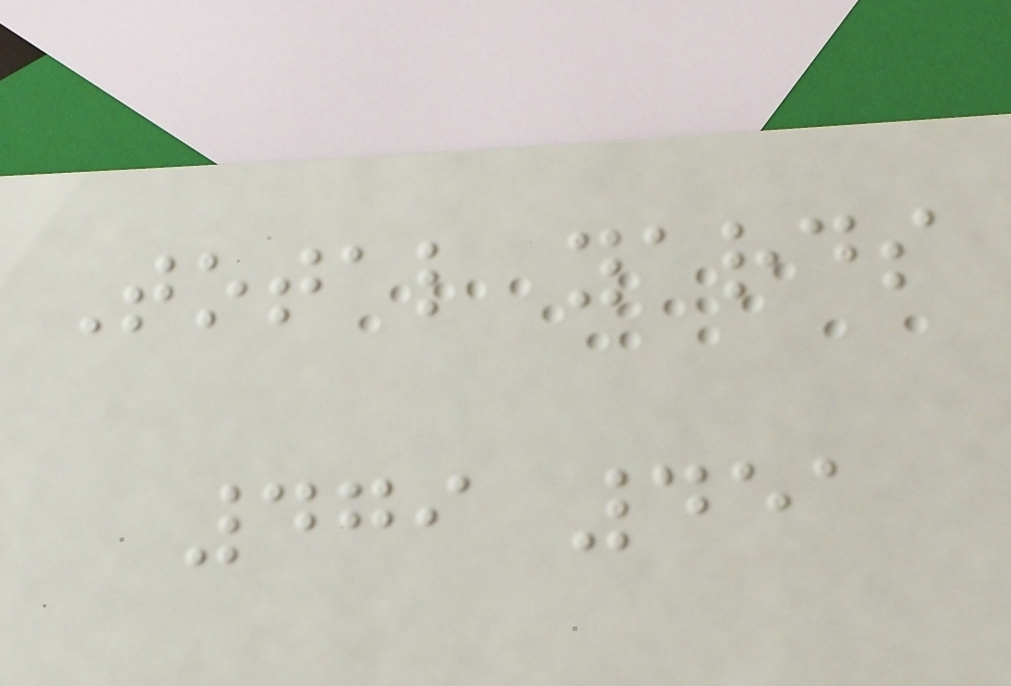Total yards
479 451
